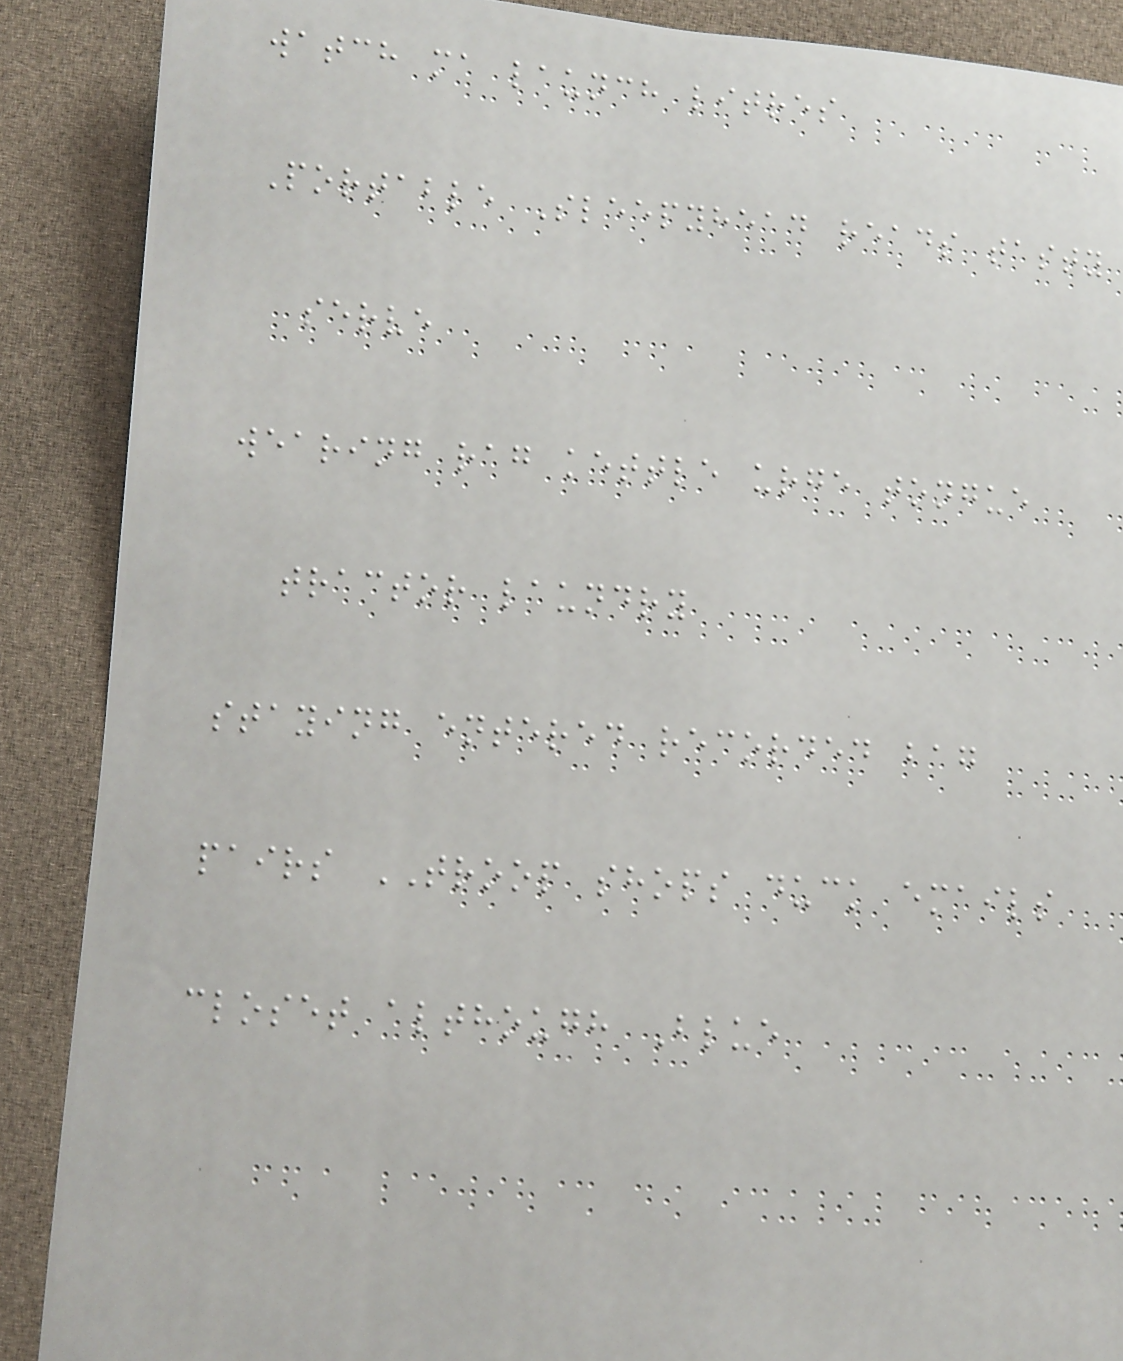watch ma launch litres
Portable Sleepyhead reads tasty
serve
wearing rag kettle urge tongue
tractor laundry
staying entered recorded bag
pairs TROOP shops duck emails
closet although Blue
